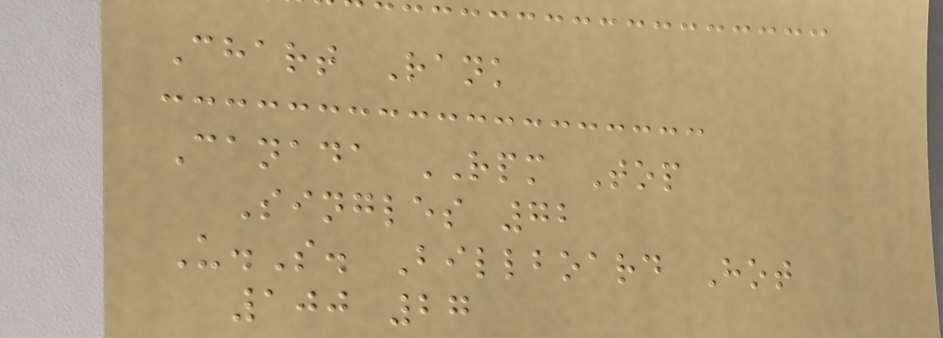Chart Rank
Canada RPM Top
Singles 72
U.S. Billboard Hot
100 27
